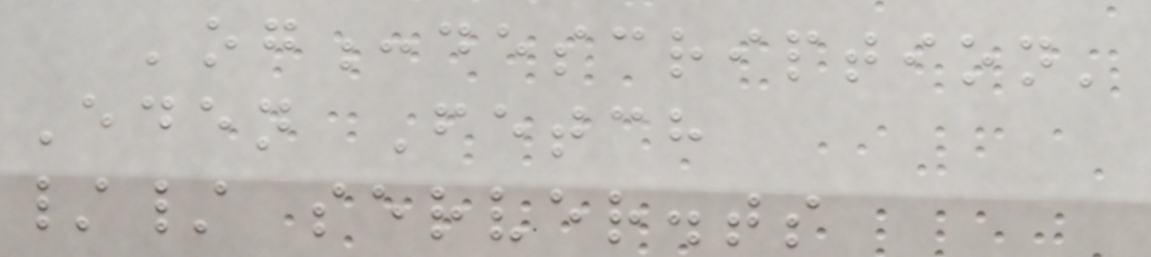'og:description'
Eden Fetch
// server.ts
